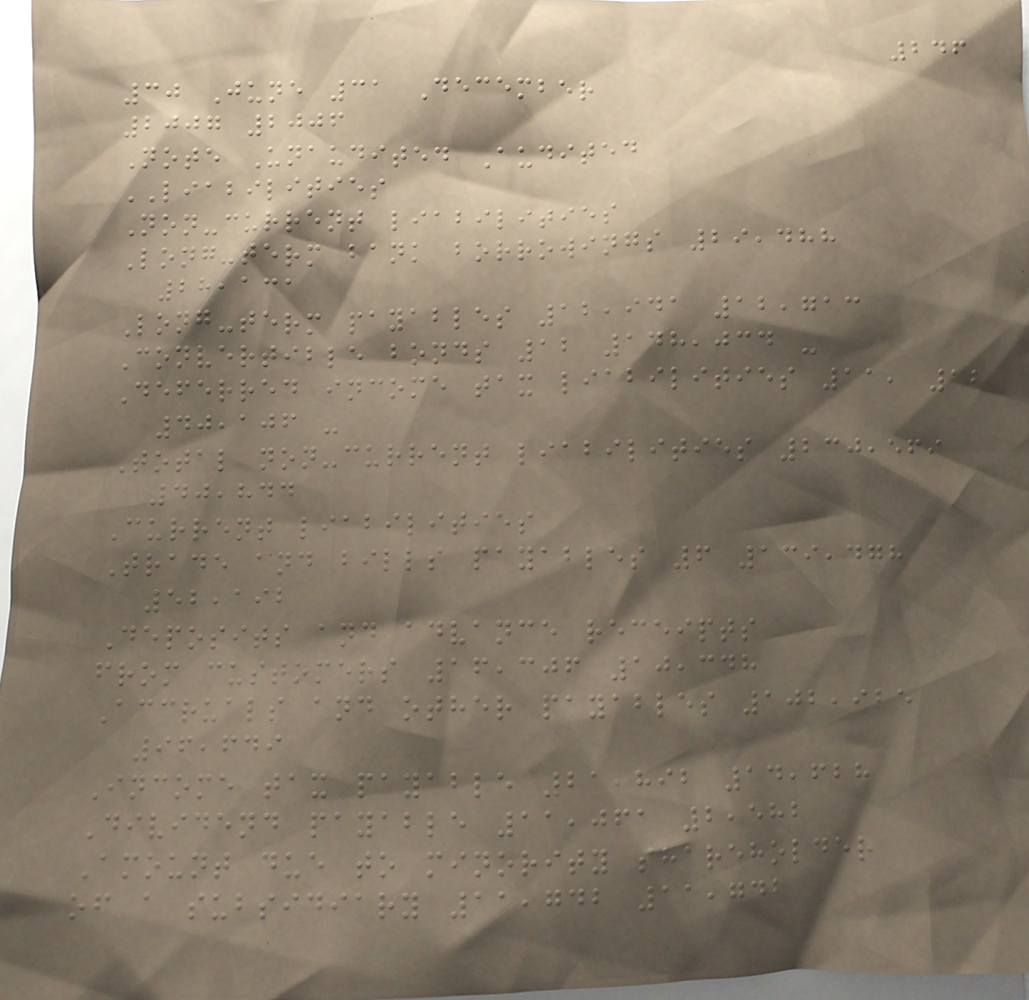246
30 June 31 December
2007 2006
Note Unaudited Audited
LIABILITIES
Non-current liabilities
Long-term bank borrowings 29,488
28,131
Long-term payables 12,941 12,713
Convertible bonds 12 148,034 -
Deferred income tax liabilities 11, 12
40,106 -
Total non-current liabilities 230,569
40,844
Current liabilities
Trade and bills payables 6 139,478
52,192
Deposits and advance receipts
from customers 16,306 10,348
Accruals and other payables 102,925
96,649
Income tax payable 21,892 14,628
Dividend payable 11,061 2,582
Amount due to minority shareholder
of a subsidiary 11,742 11,742
